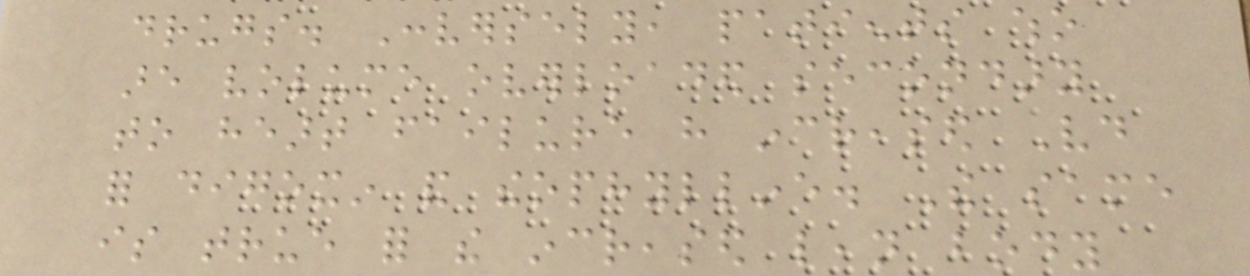drugs. Conversely, patients who
are volume overloaded secondary
to heart failure have increased Vd
for digoxin and theophylline. The same
is true for the increased lean body
